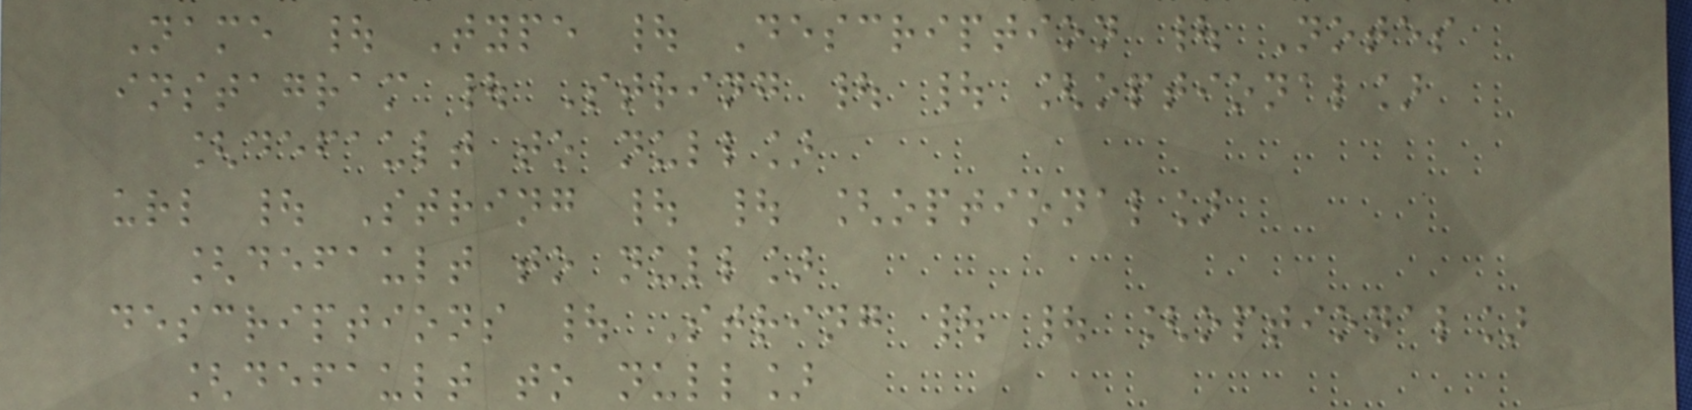Name | Type | Description | Notes
instagram | String | | [optional]
[default to null]
url | String | | [optional]
[default to null]
descriptions | String | | [optional]
[default to null]
